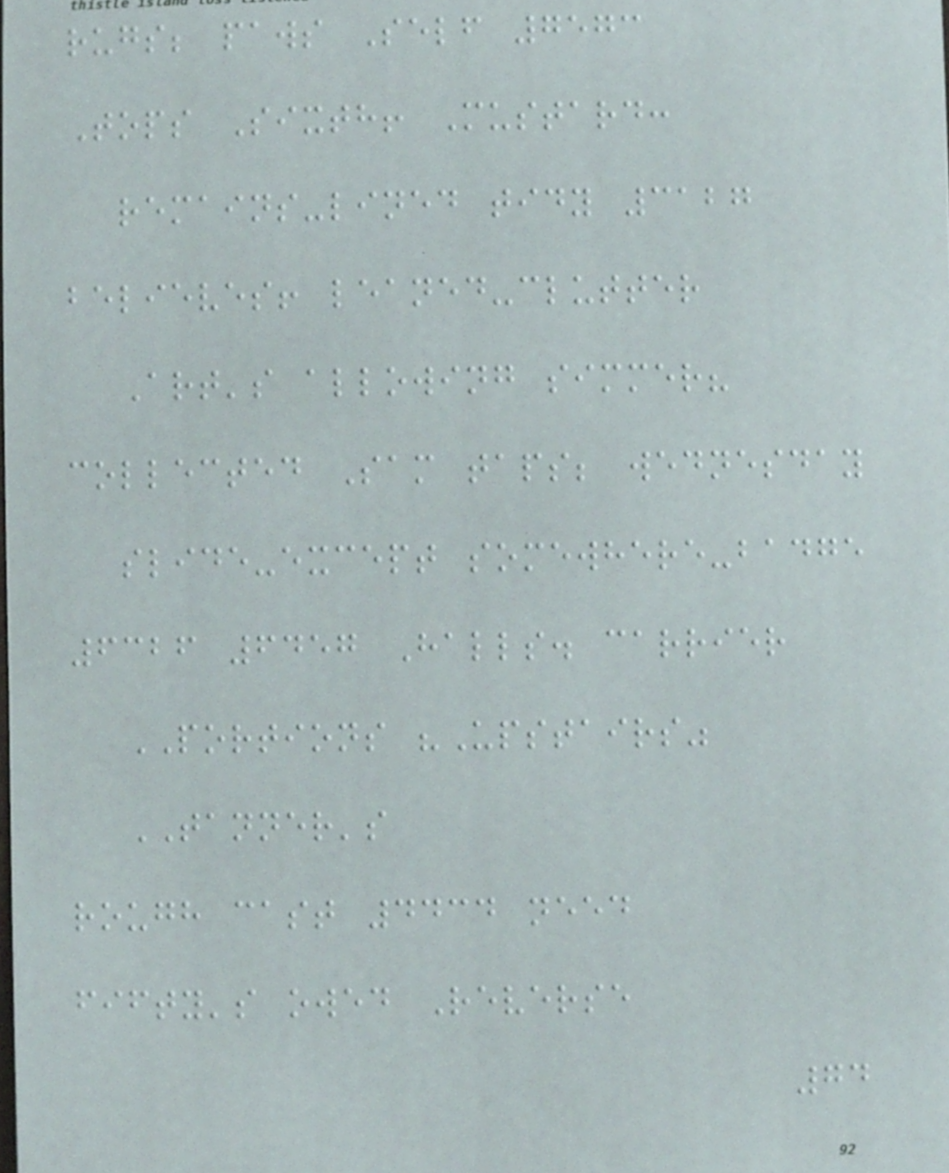rugs; paws Self 7573
Tops Sixth! Mustard:
remains-lined tidy 3127
believes! leaned-clutter
Art's allowing simmer?
collected Sam taps; wednesday
slide-except somewhere-badge
6326 6457 Halls. carrier
PORTIONS "Upstairs"
TANNER's
rough cast 4434 need
fifty's owed Reverse
74
